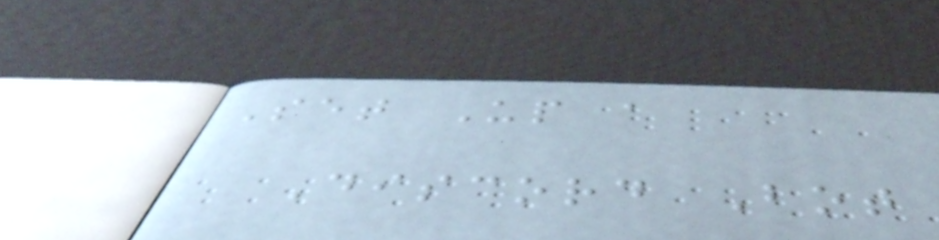Set Up a
Discord Bot
